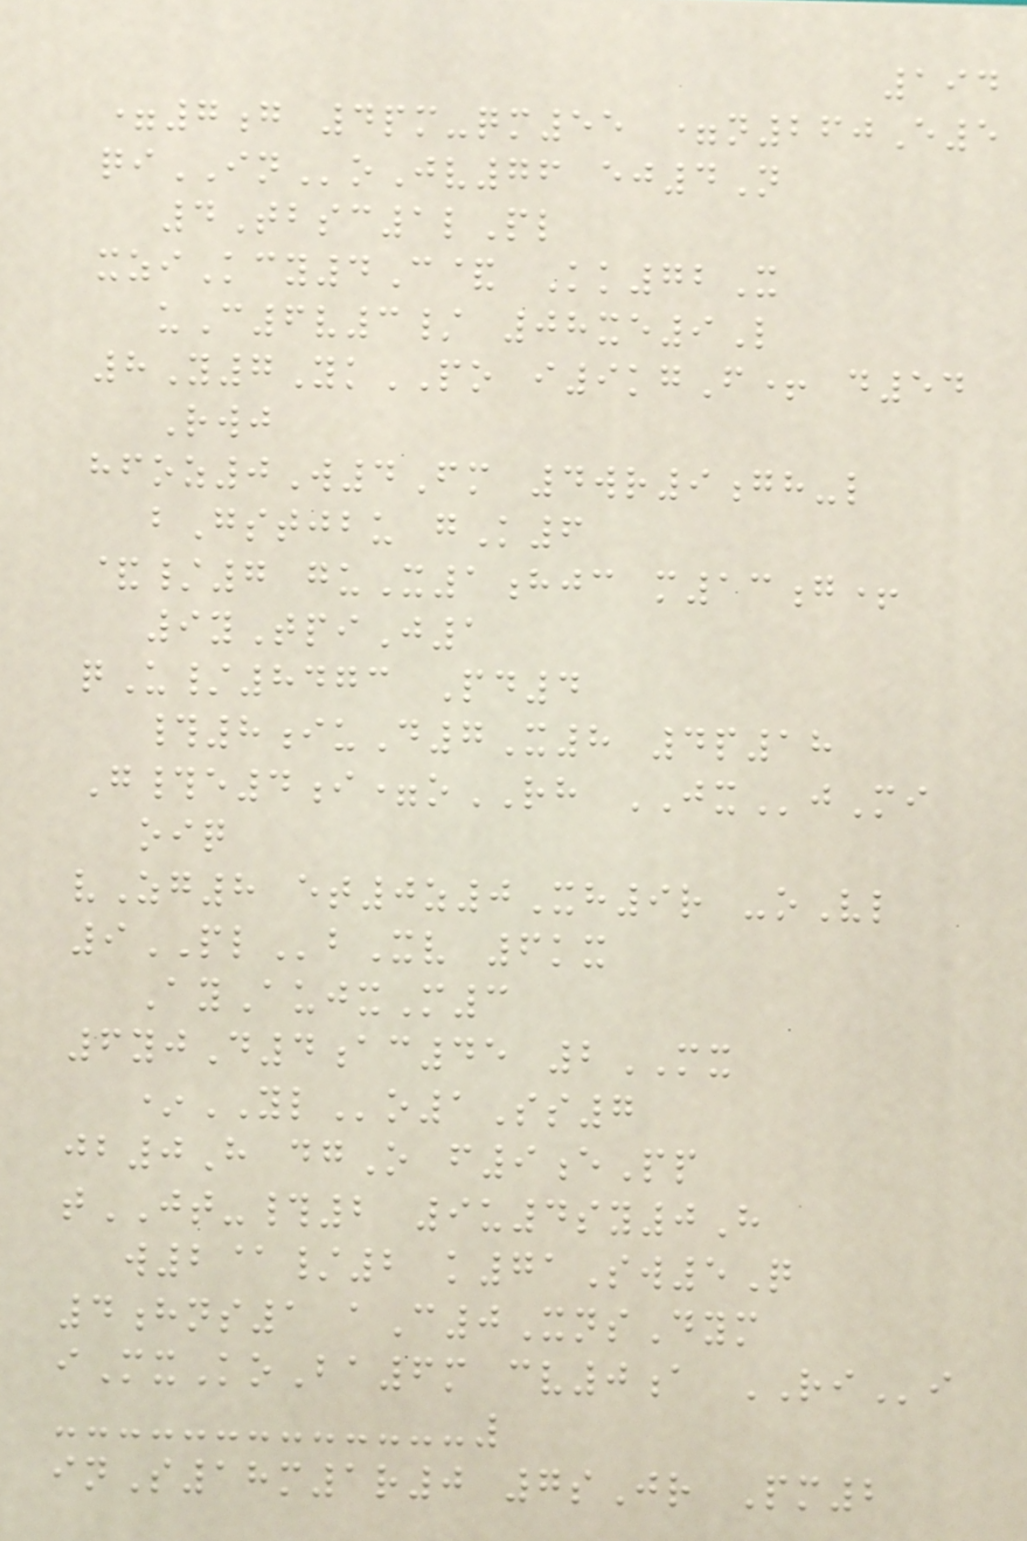194
=7g 4pm-qm55 =n260E5
qiINoJv76 ej4N
4Tbsc1lPl
xziKcy4C& Kk72X
uC6v3/ 08xe9L
8Y7YkPO i9kgF+ d54
Rwj
hfoz0W4Fm 4wr9gh-l
bGstjbu gK6
&/7 guX1hjc m13g+
9yTpiJ1
qU/8473 Pd4
#8iuD7X8 4p18
G#e4i=oRH JXjMi
oiq
vZg8 et0z0Xh9r -oVl
9PLbXv 6kx
AyAujxM3
6yjD4ac45 2MX
*YLo1Ss7
jb0H dgO f9ePp
tJT-#2 9u4sy0H
w2@/2 k71Sw5Q
4hns1 aC0XnsDym
iMxKoBa6m cv0a RIi
inS18m1r0 7sJr Pm2
